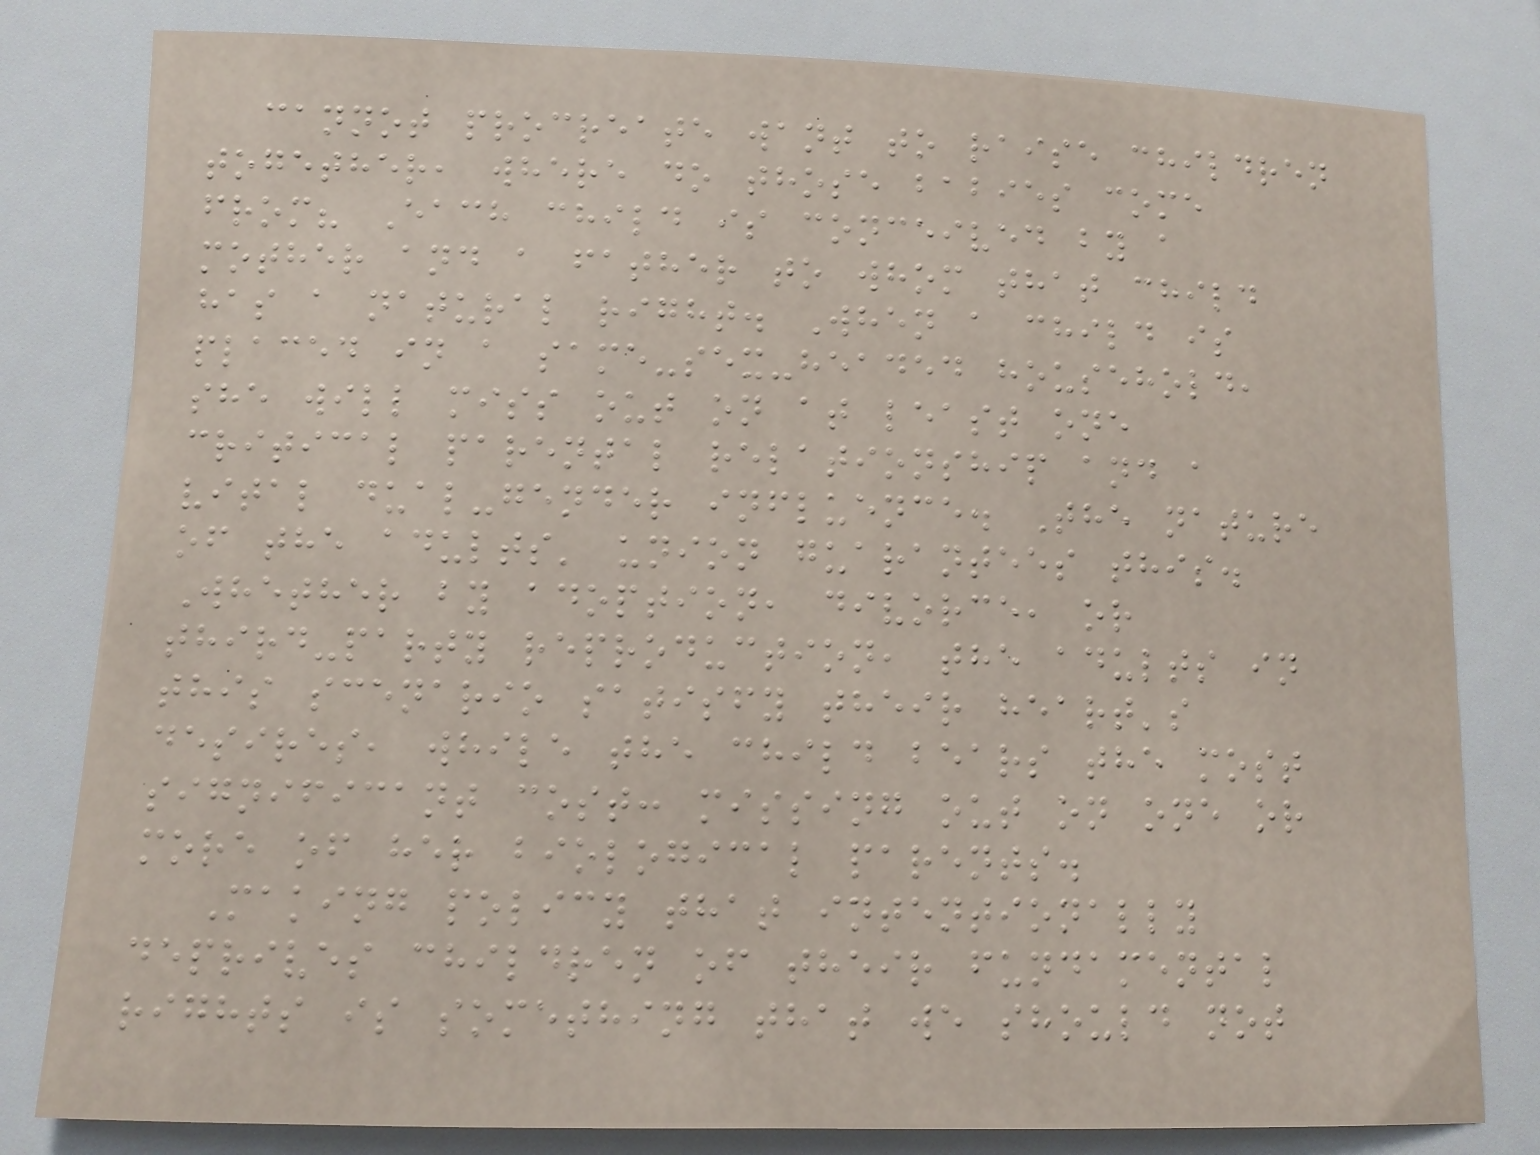cannot procreate want to raise children
together, where do those babies come
from? Each child is conceived by a
mother and a father to whom that child
has a natural right. When a child is
placed in a same-sex-headed household,
she will miss out on at least one
critical parental relationship and a
vital dual-gender influence. The nature
of the adults' union guarantees this.
Whether by adoption, divorce, or
third-party reproduction, the adults in
this scenario satisfy their heart's
desires, while the child bears the most
significant cost: missing out on one or
more of her biological parents.
Making policy that intentionally
deprives children of their fundamental
rights is something that we should not
